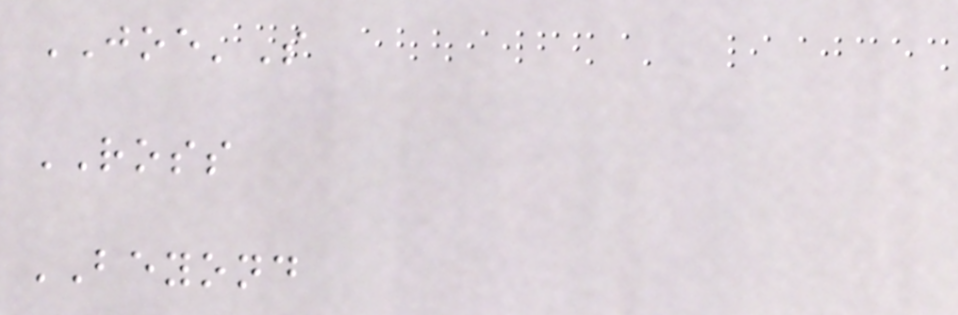JOE'S
ROSS
BEYOND
